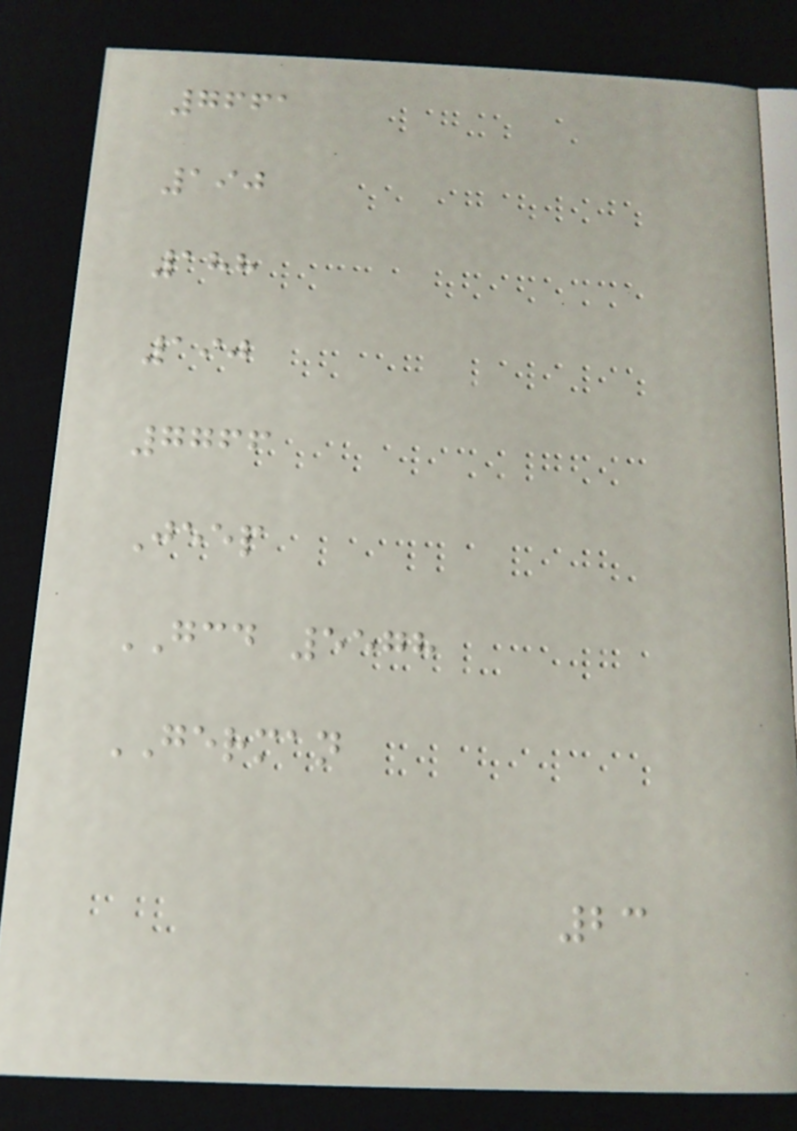7661
190
188
190
7766
Jeep
GCD 5578
GERMAN
23
